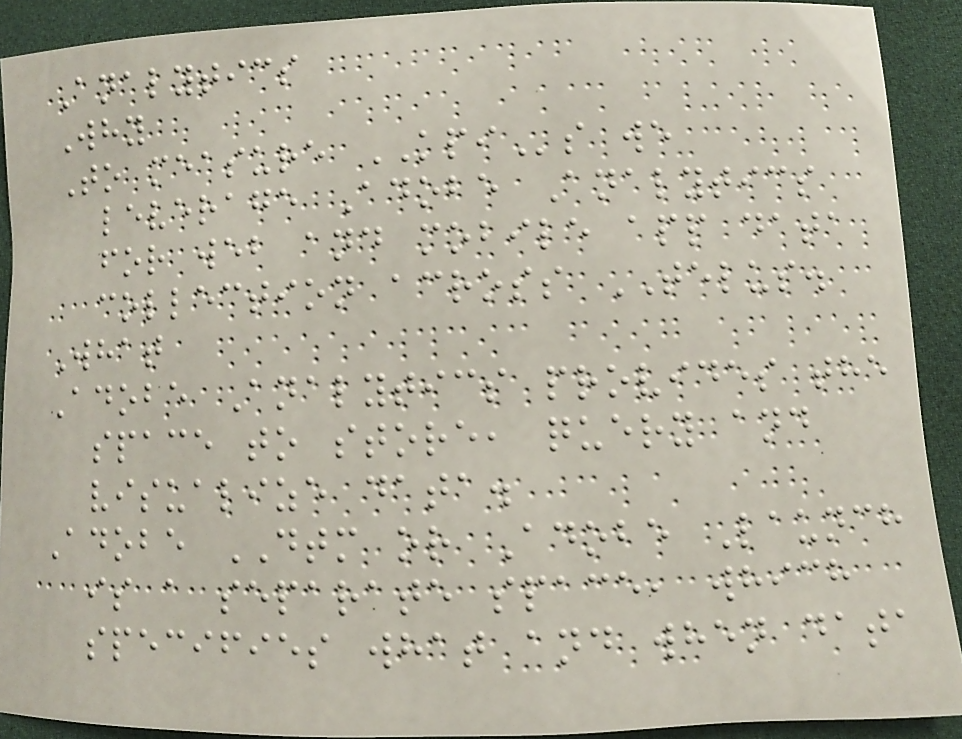Analytics
Why
To measure KPIs we
leverage Adobe Analytics
for web and mobile app data
collection across TELUS.
What
Adobe Analytics provides the
space to store, query and
visualize data.
Adobe DTM or Adobe Launch
is a separate space, which
specifies what and when data
